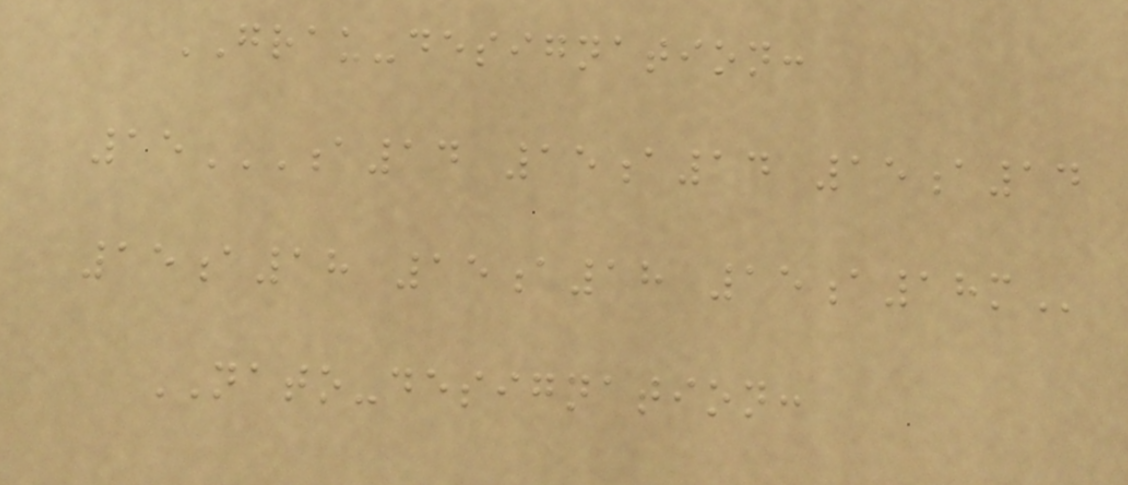GRAU-designation:
15A14 15A14 15A14
15A18 15A18 15A18M
NATO-designation:
